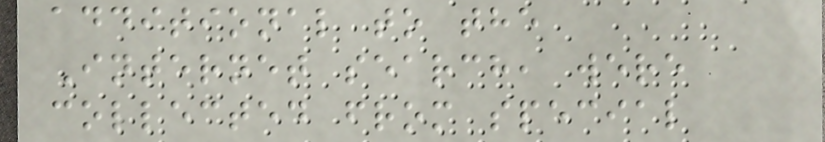additional to the
Internet search, were
collected from special
